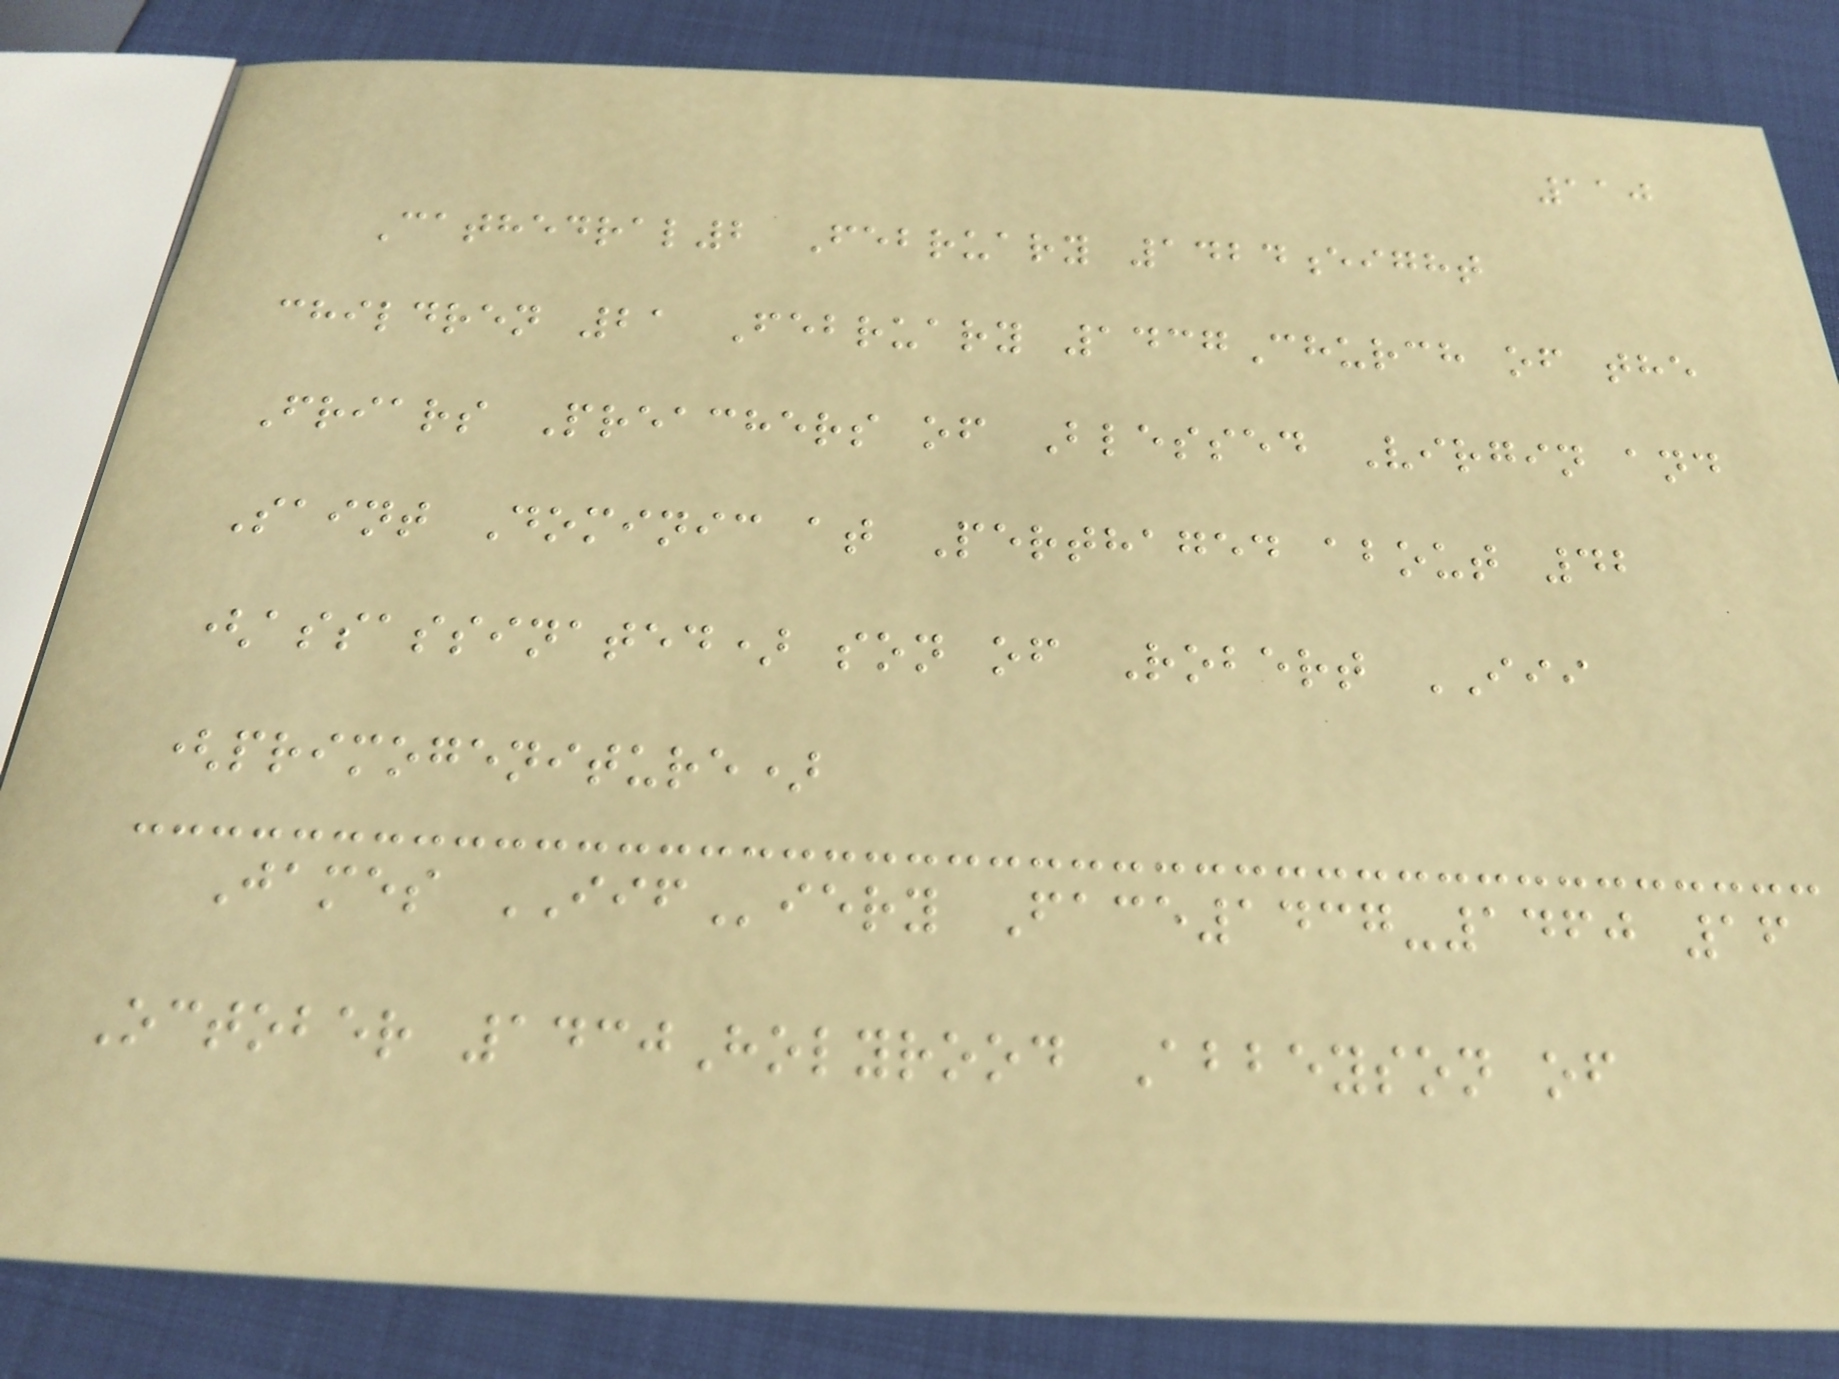110
Cathedral2 February 1424eight
children 21 February 1437Church of the
Friars Preachers of Blessed Virgin and
Saint Dominic at Perthaged about 42
(assassinated) son of Robert III
(primogeniture)
James IIFiery Face1437-1460 16
October 1430Holyrood Abbeyson of
